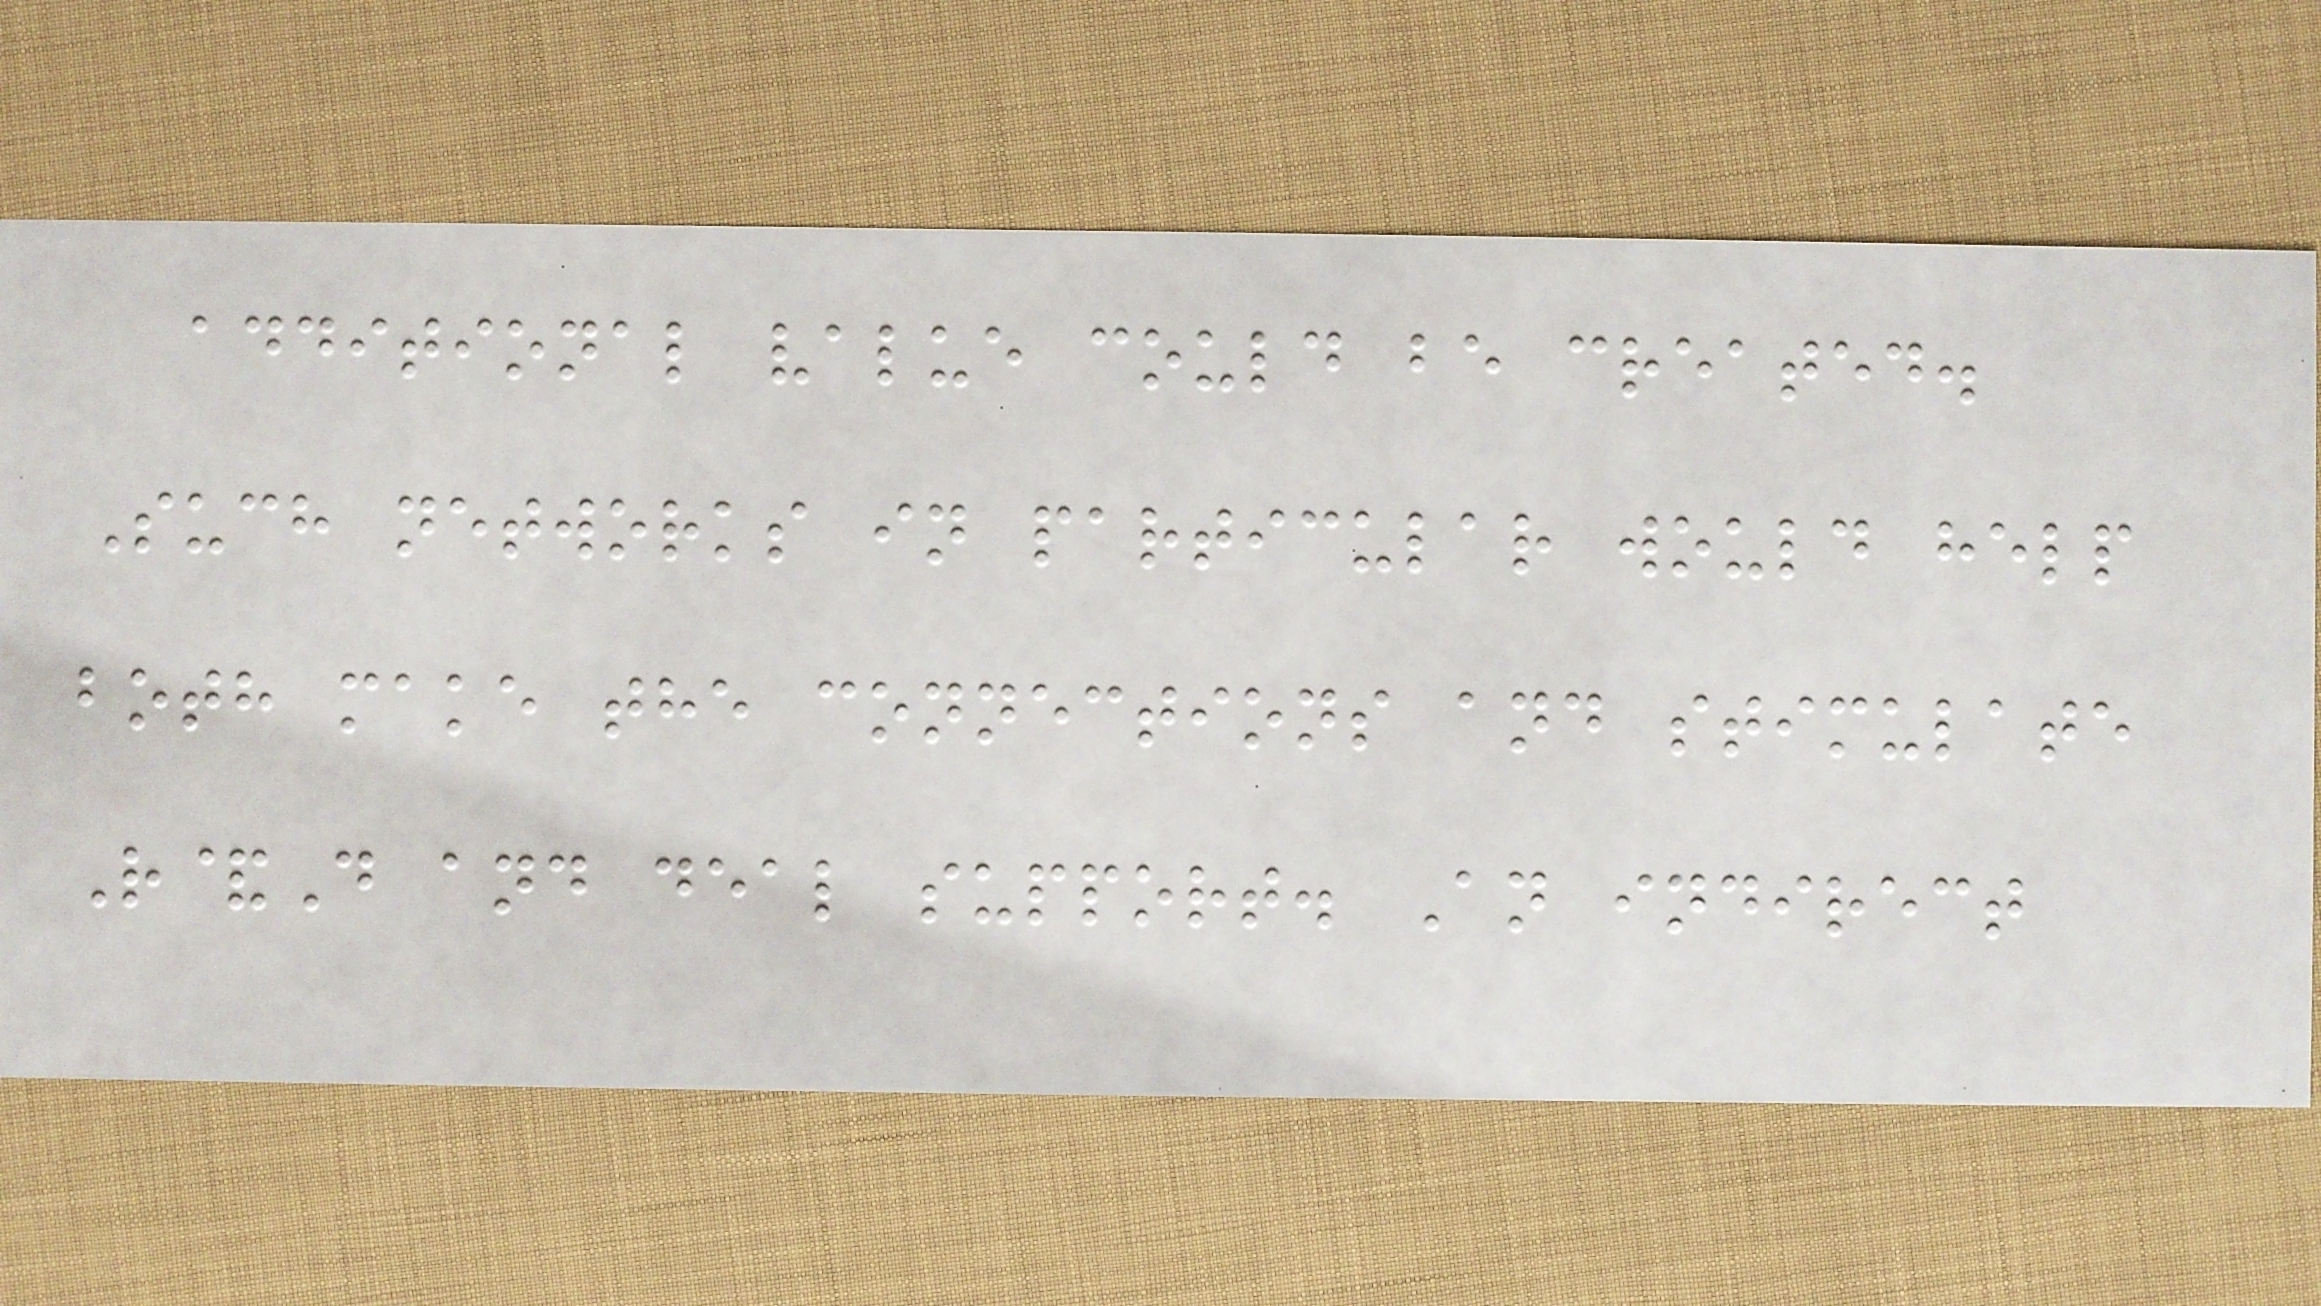additional value could be created.
Such networks in particular would help
both make the connections and stimulate
R&D and deal support. An indirect
